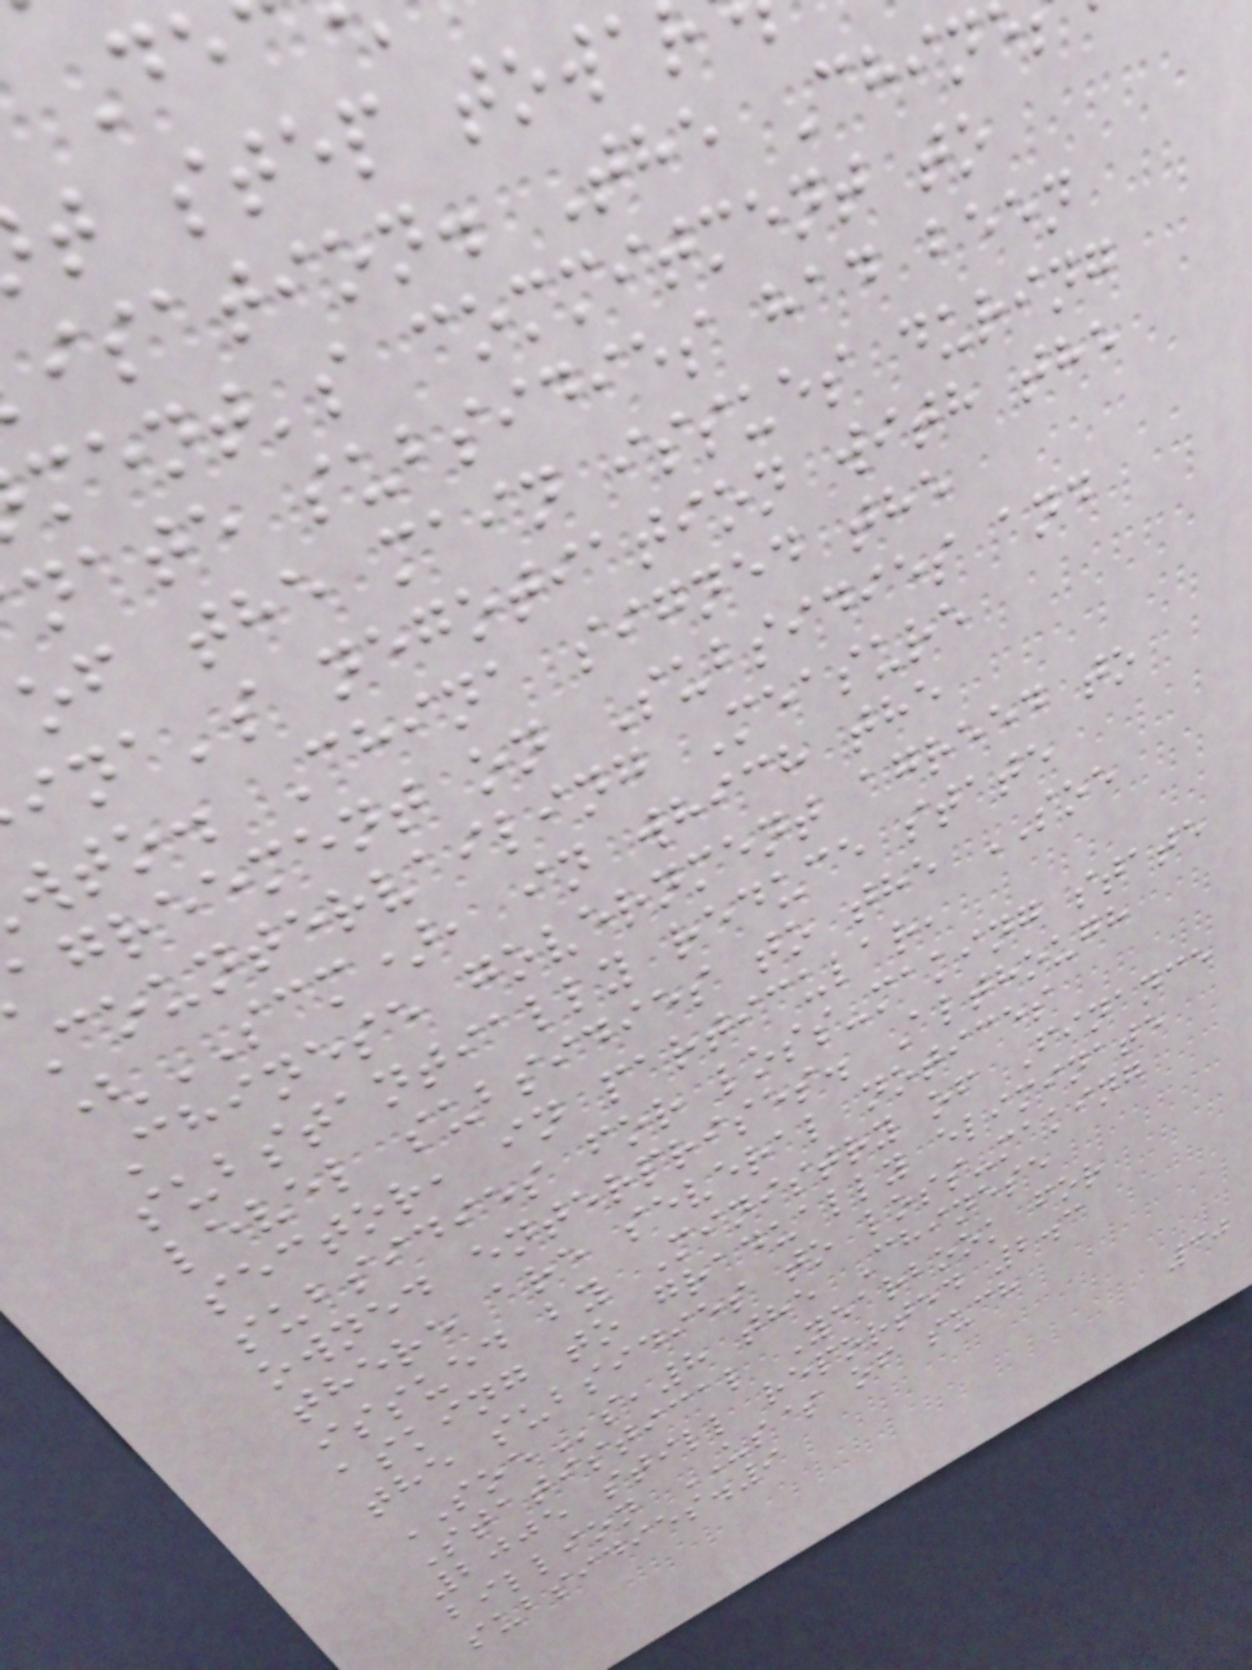t step towa
isation. The Chin
ment's commitment to
nate subsidies had been
of the main issues during
ina's negotiation with the
wto. China signed the
agreement on Subsidies and
Countervailing Measure
(SCM), in which the
Chinese government agreed to
substantially reduce state
level subsidies to the SOE
sector, in particular,
subsidies for loss-making state
owned enterprises. Although
there are several notices
issued by Ministry of Finance
asking to gradually eliminate
the subsidies to loss-making
SOEs,8 the Chinese
Statistical Yearbook for
2005 still reported 2.3
billion US$ of such
subsidies.9
30
